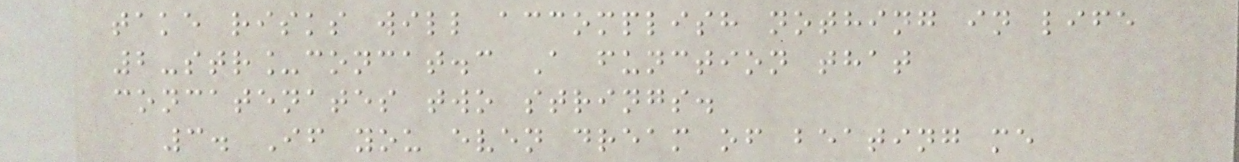take risks will accomplish nothing in life
2-str_concat.c A function that
concatenates two strings.
3. If you even dream of beating me
